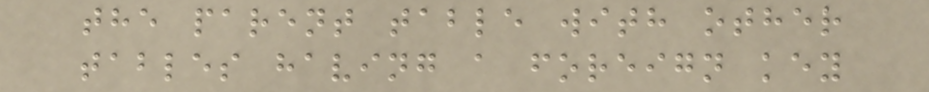the parent table with other
tables having a foreign key
